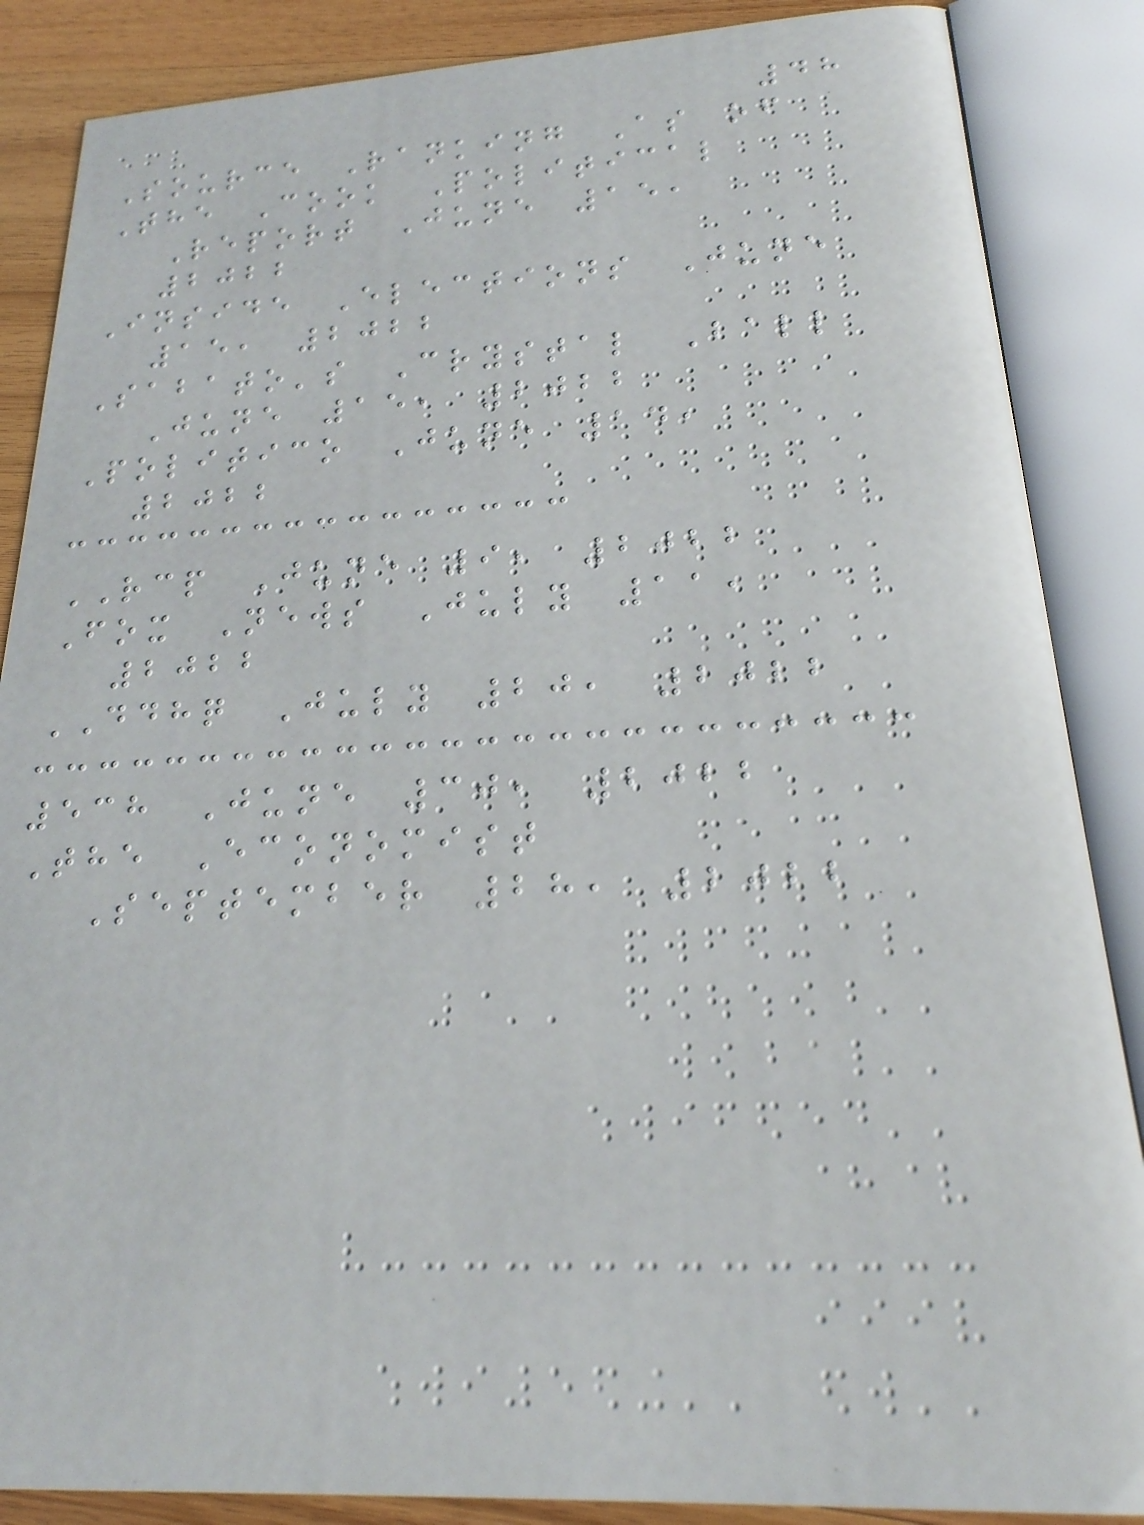48
Source Ranking As of
The Cook Political
Report June 15,
2022
Inside Elections June
15, 2022
Sabato's Crystal Ball
June 15, 2022
Politico June 14,
2022
RCP June 9, 2022
Fox News July 11,
2022
DDHQ July 20, 2022
538 June 30, 2022
The Economist
September 28, 2022
